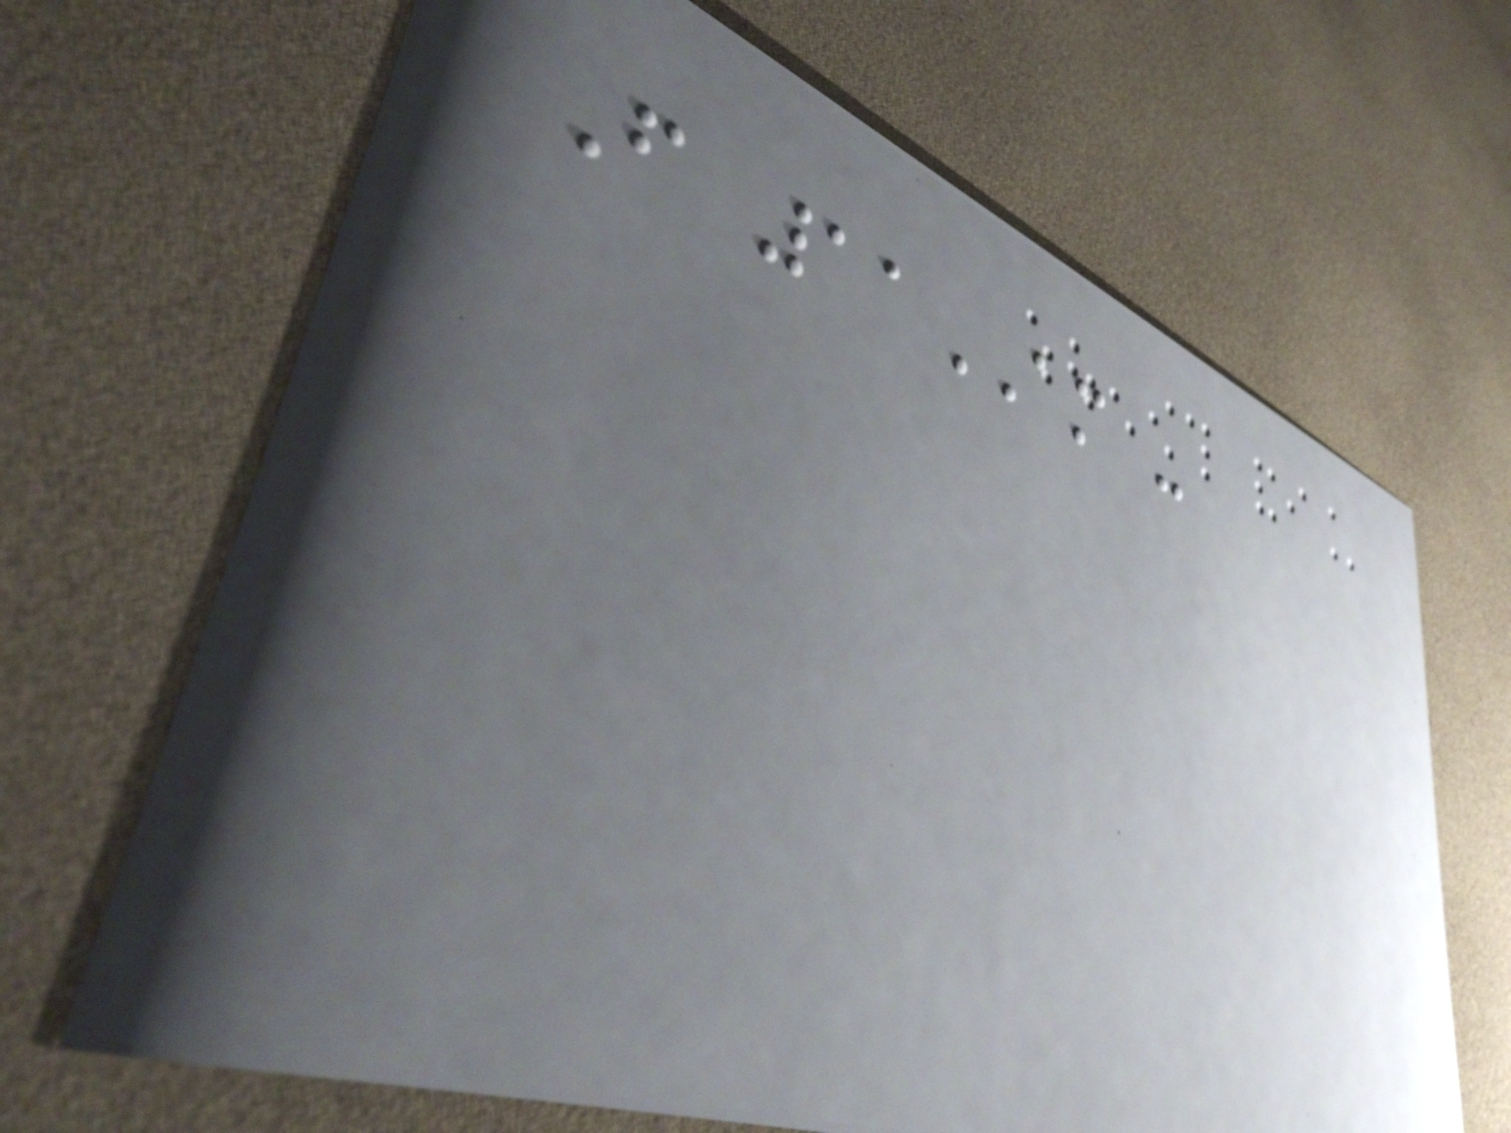From 11AM -
